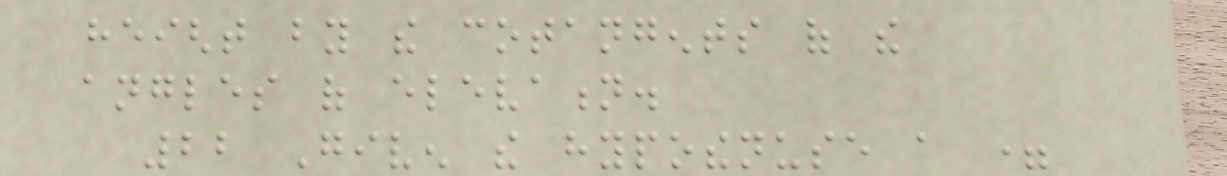height by the cotangents of the
angles of elevation.
22 Given the hypothenuse a =
